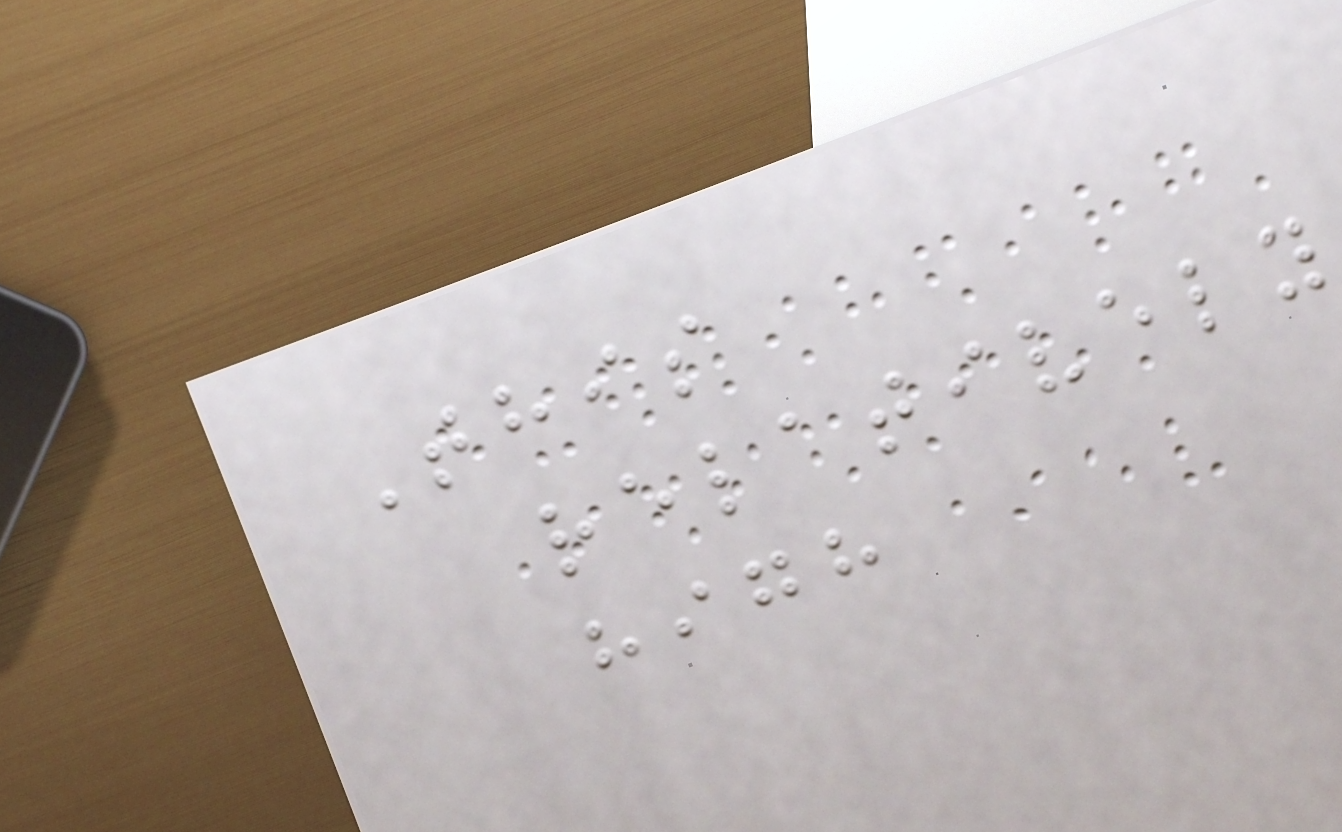This
relatively
high
